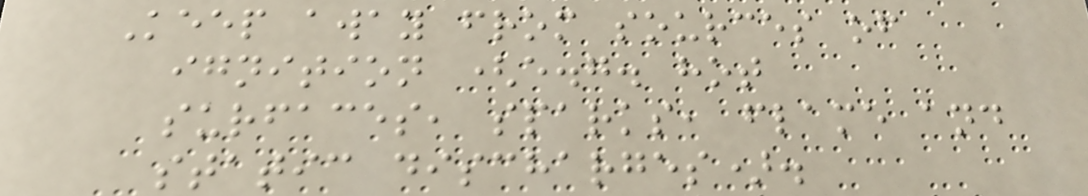Keep away from sources of
ignition (e.g. hot
surfaces, sparks, flame and
static discharges).
